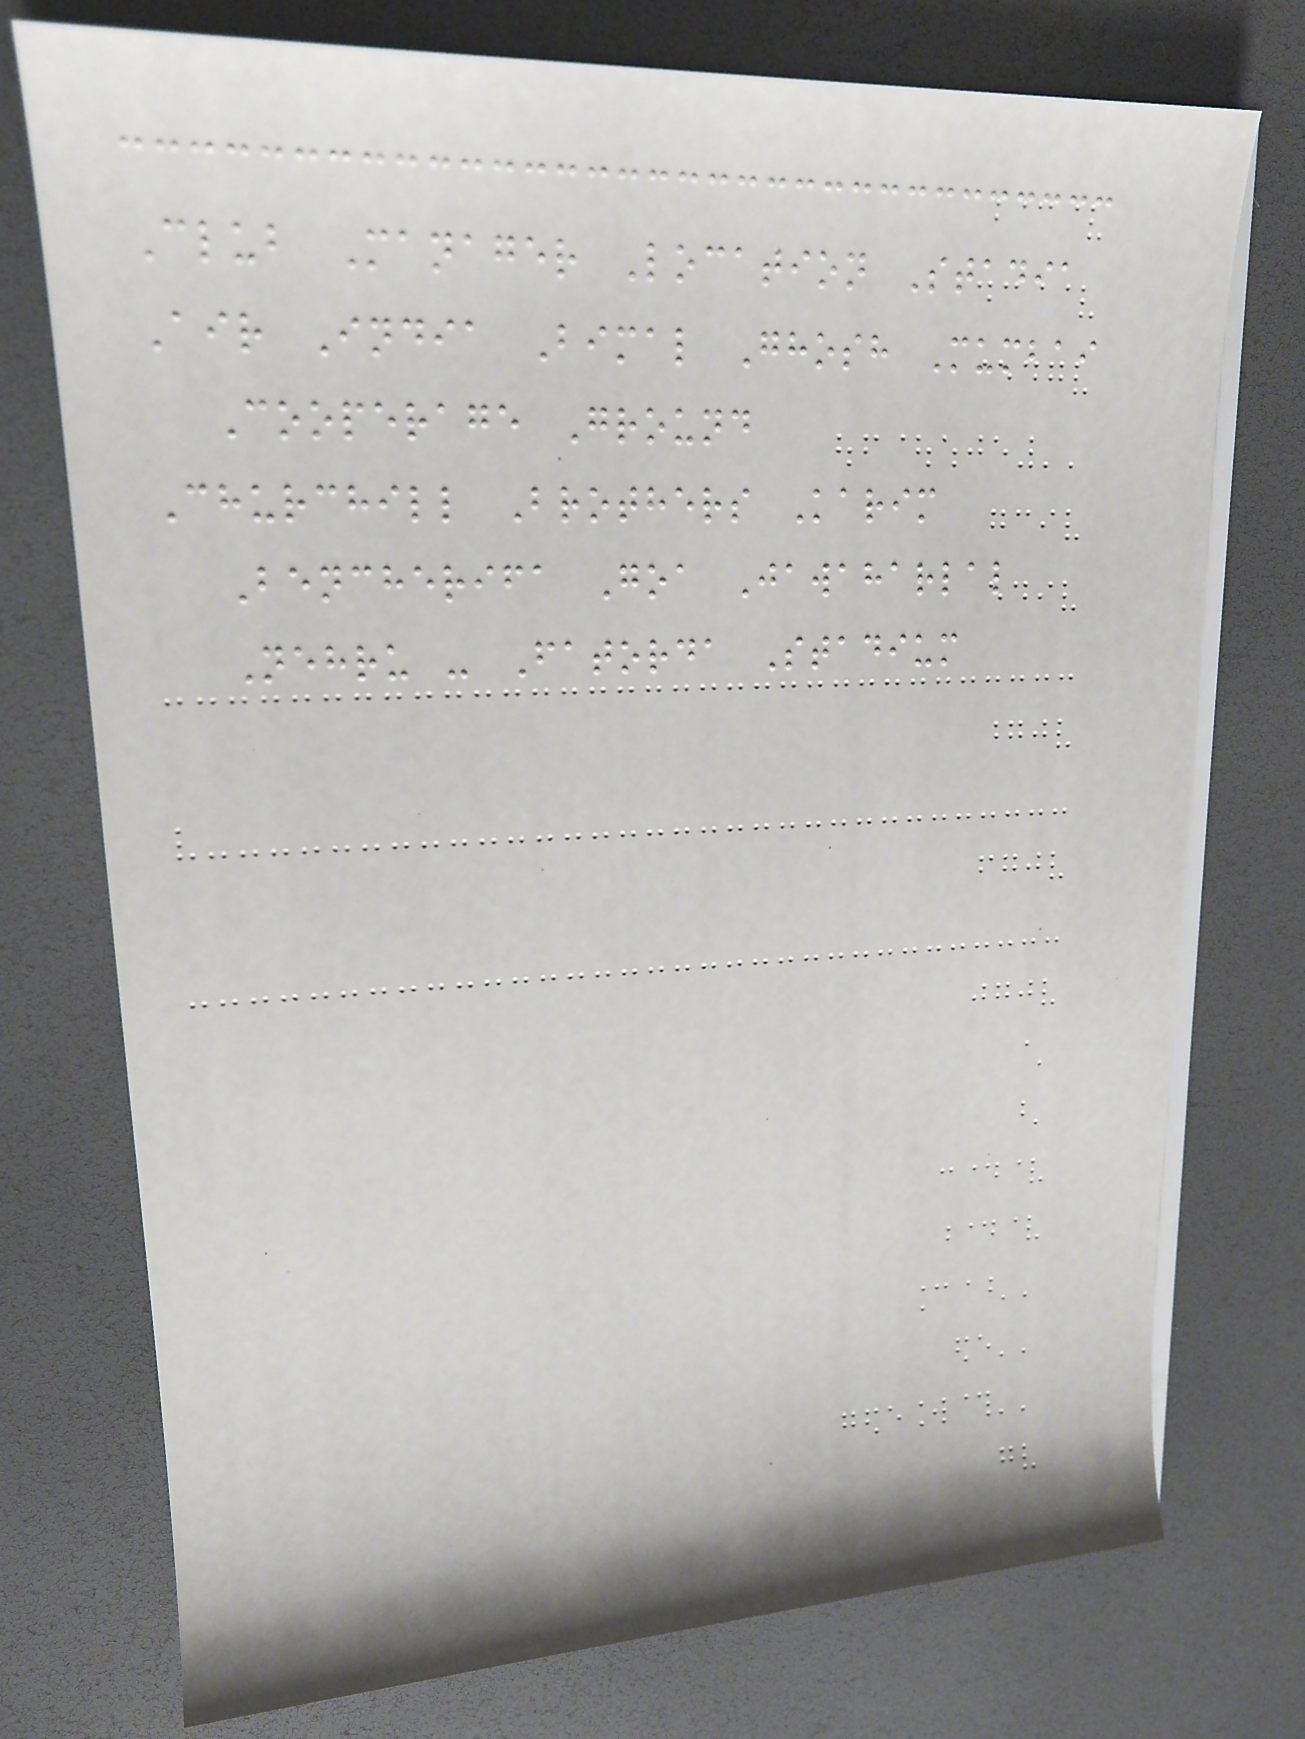Club Manager Location Stadia
Air India Bimal Ghosh Mumbai
Cooperage Ground
Churchill Brothers Karim
Bencherifa Goa Jawaharlal
Nehru - Fatorda Stadium
